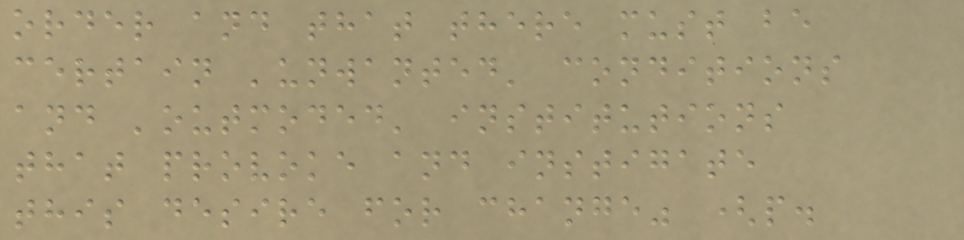order and that there must be
certain 'unwanted' conditions
and 'outmoded' institutions
that provoke and instigate
this desire for change" (p.
